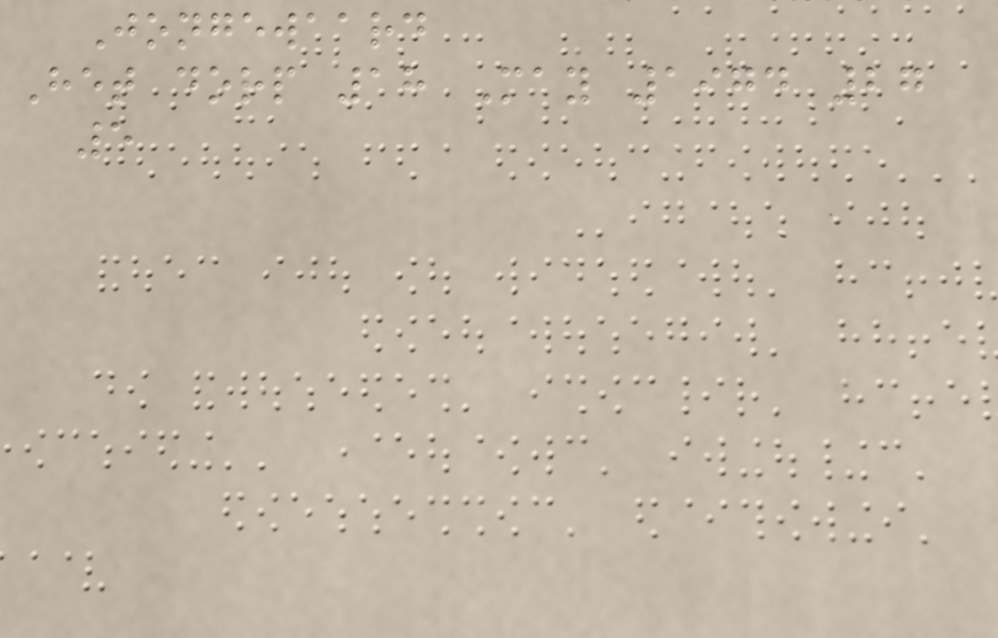Jongewaard
Het dorp 18 May 1974 27
5
